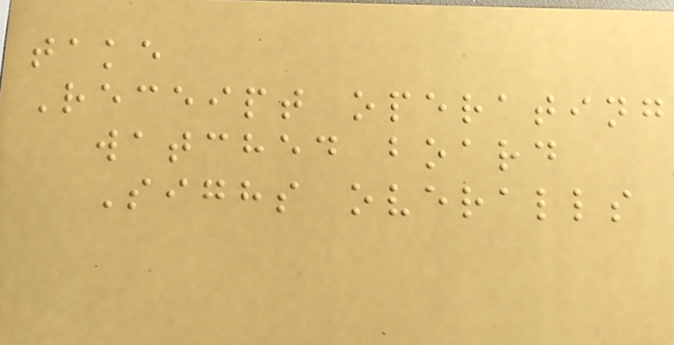take
Receipt operating
watched board
Sighs overalls
